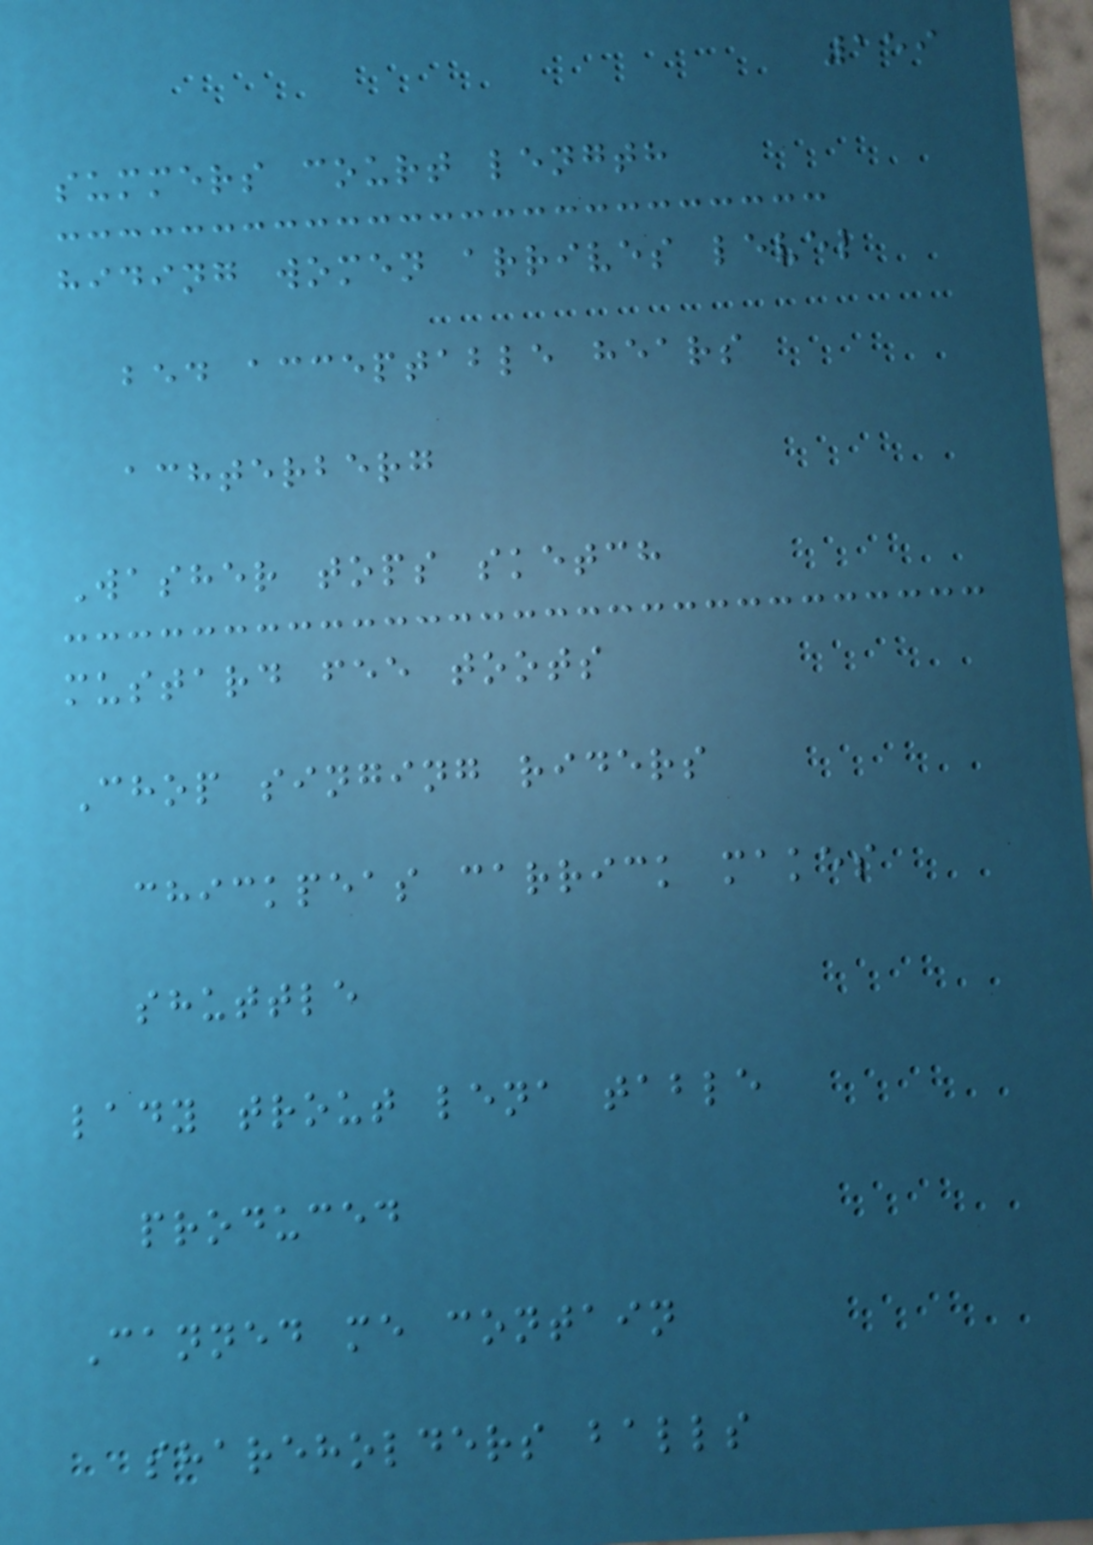159
summers court length
hiding women arrives level
bed acceptable hears
achterberg
Washer tops sketch
mustard fee toots
Chop singing riders
chickpeas carrick makes
shuttle
lady trout lena table
produced
Canned me contain
shareholders balls
